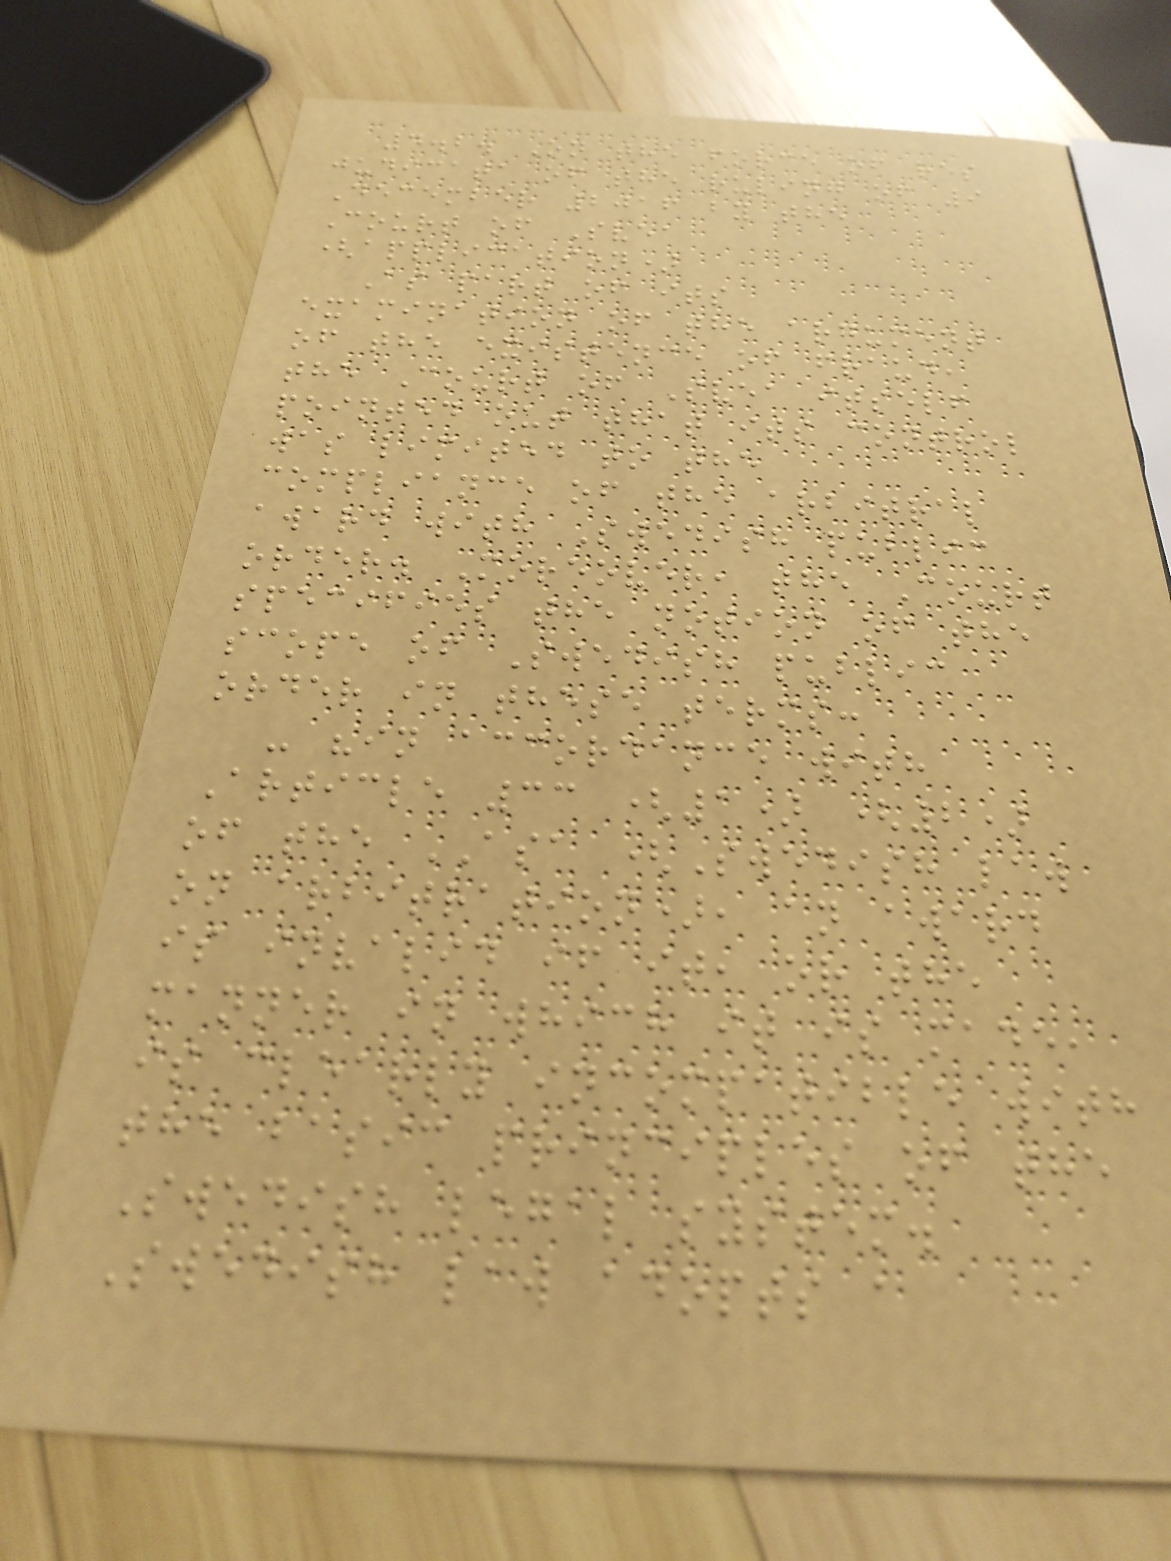4.2. On the force of res
judicata of the ruling of 9
December 2016 by the
Court of Svea
(application)
As part of its
examination of the argument
of the existence of fraud,
the Court of Svea itself
pointed out that its control
was limited to the
compliance of the arbitral
award with Swedish public
order. Moreover, the Court
specifies the notion of the
scope of Swedish public
order in these terms:
- "in accordance with
Article 33 (1) (2)
of the ASA (Swedish law
on arbitration), an award
is invalid if it, or the
manner in which it is made,
is clearly incompatible with
the basic principles of the
Swedish legal system.
Swedish law adopts a
